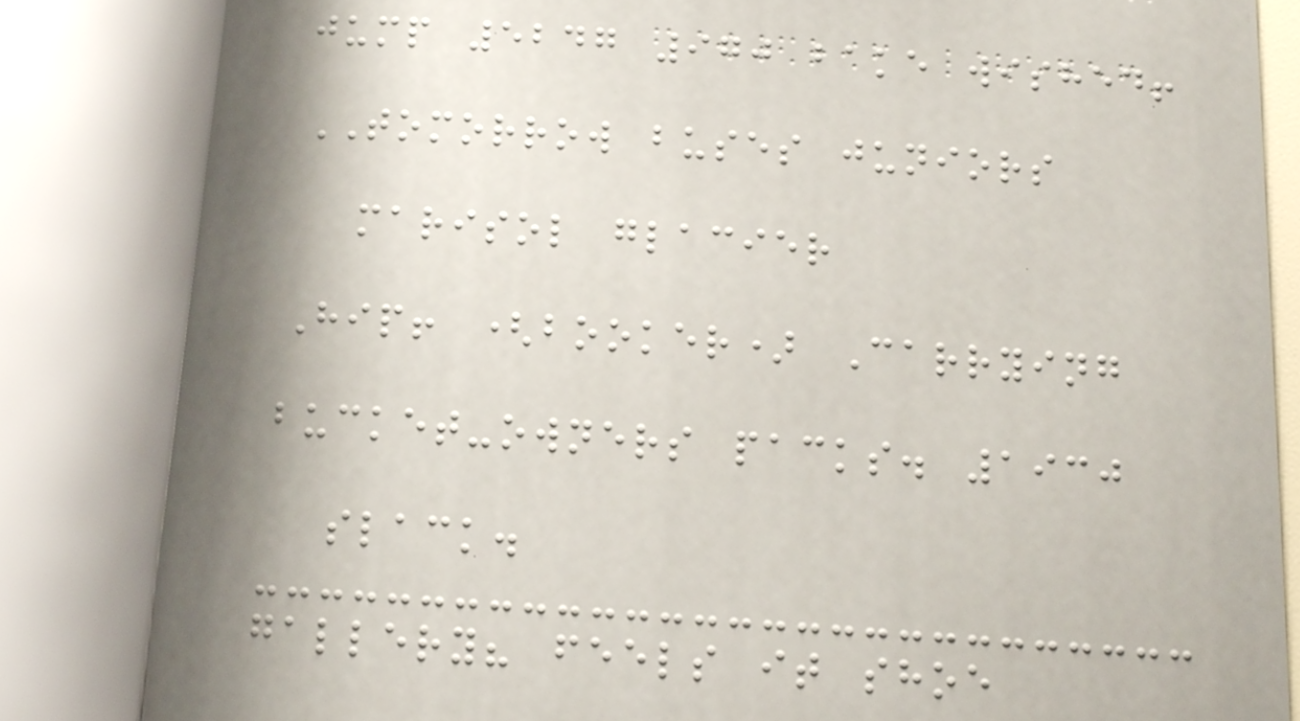jump 5247 970 bake wished!
TOMORROW buses juniors
marisol glacier
Hip! (booker) Carrying
bucket-owners packs. 1930
slack.
gallery? feels it shoe
